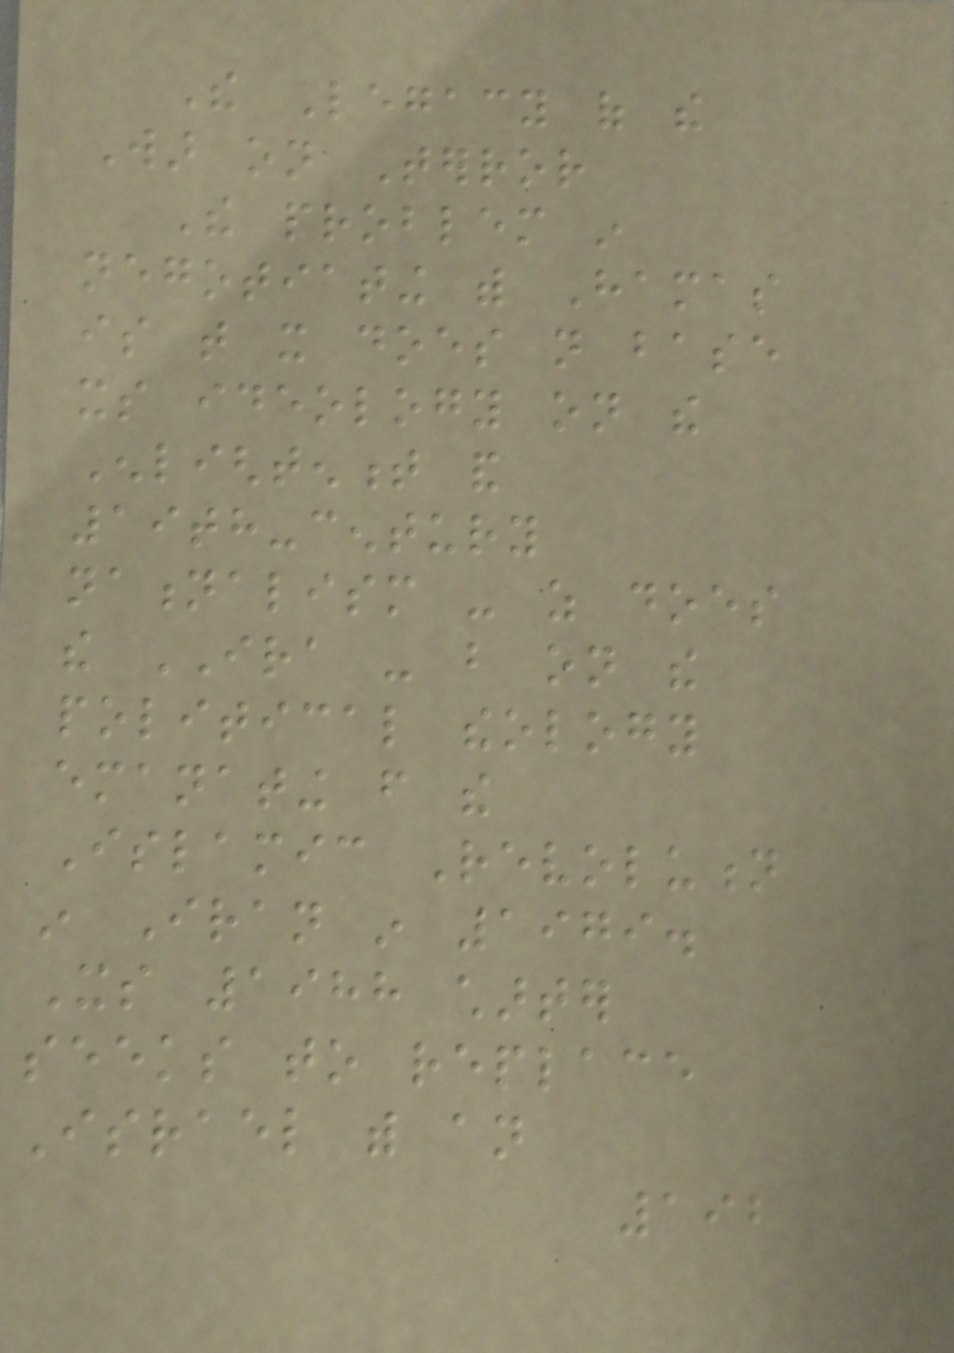The Legacy of the
War on Terror
The problem in
negotiating with Hamas
is that it does not base
its ideology on the
Enlightenment and
19th-century
nationalism - as does
the IRA - but on the
political theology
emanating from the
Islamic Revolution
in Iran in 1979.
Its 1988 charter
seeks to replace
Israel with an
192
